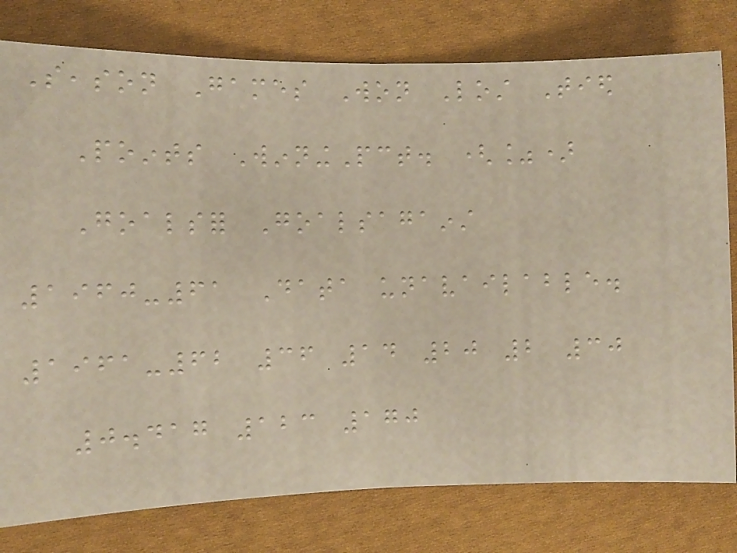Season Games Won Lost Tied
Points WinningPct. (%)
Goalsfor Goalsagainst
1960-61 Data unavailable.
1961-62 36 14 20 2 30
0.417 123 170
